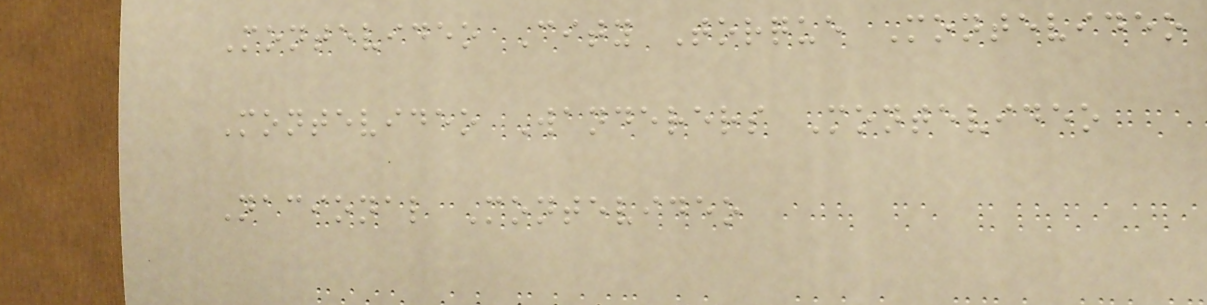Montevideo City Torque Montevideo
Montevideo Wanderers Montevideo
Nacional Montevideo
